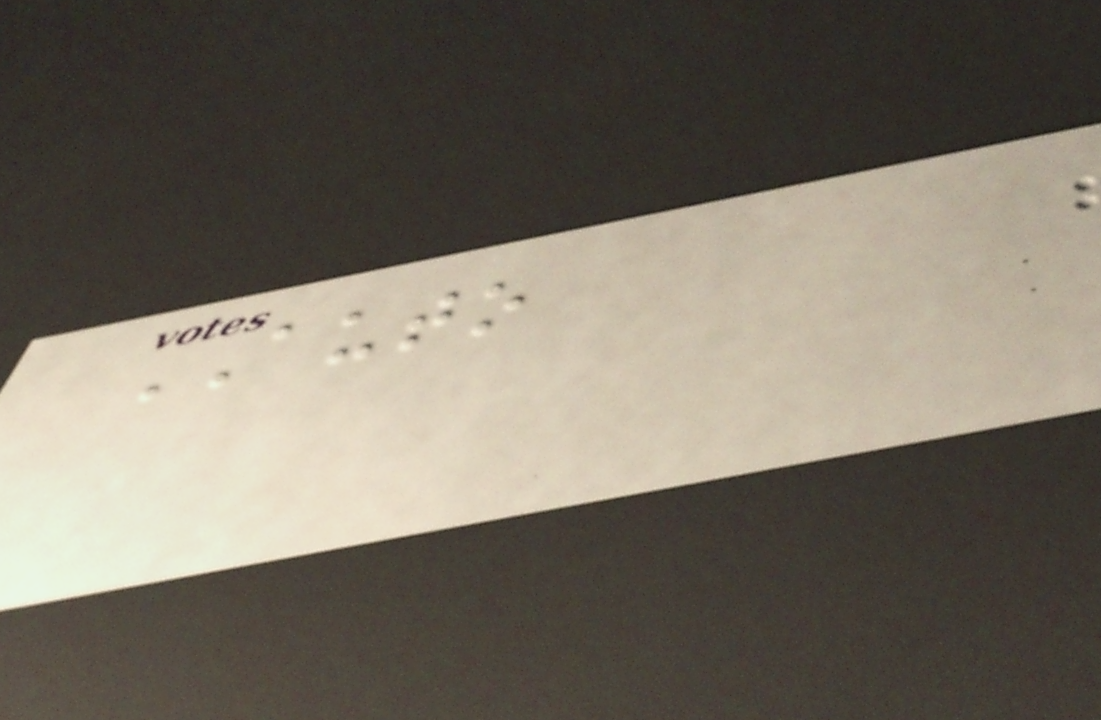AUTO
